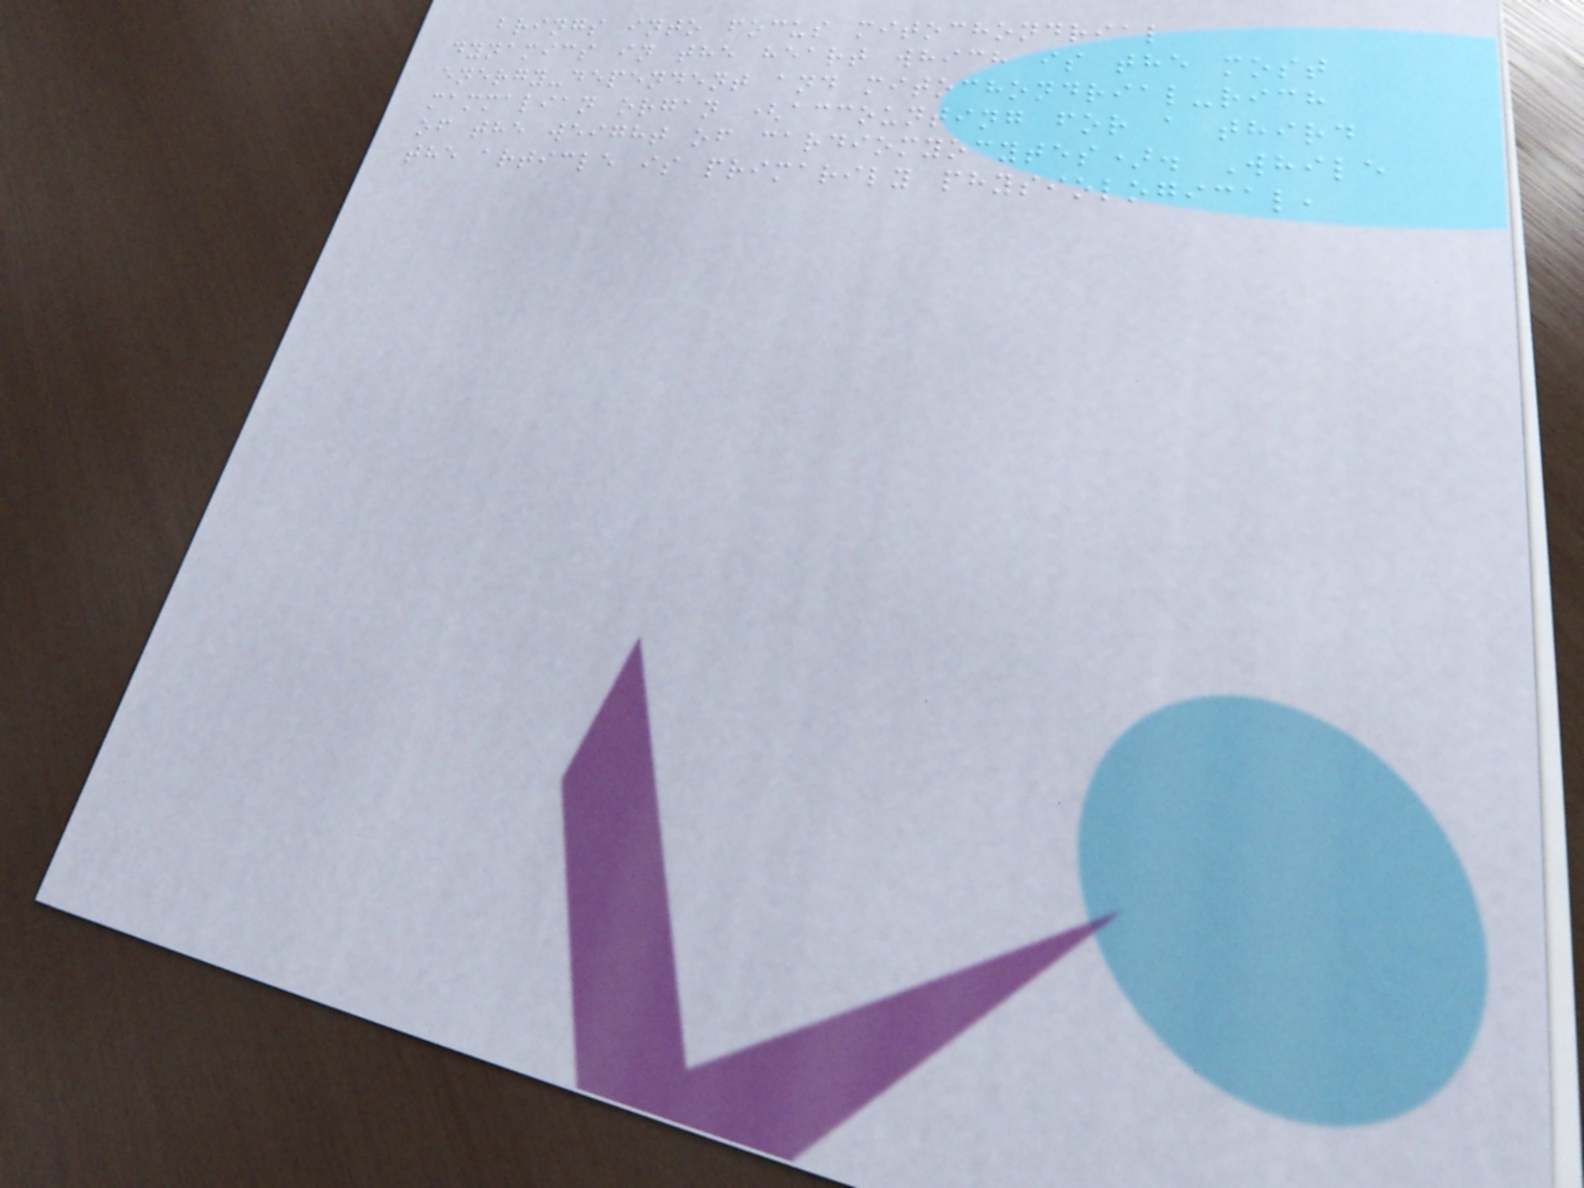brings into focus mitochondrial
dynamics in the heart which is the most
energy-dependent and mitochondrial-rich
mammalian organ (accounting for a third
of the weight of cardiomyocytes). While
the article is primarily physiological,
